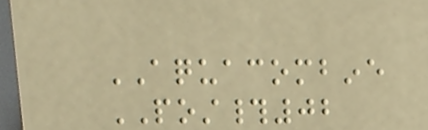AQUACOMBINE
POST#02
